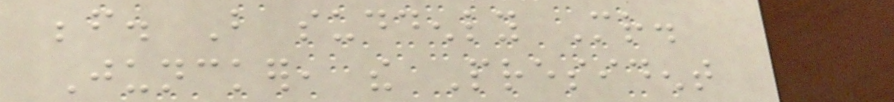before. But suddenly Mr.
Juncker, the President
